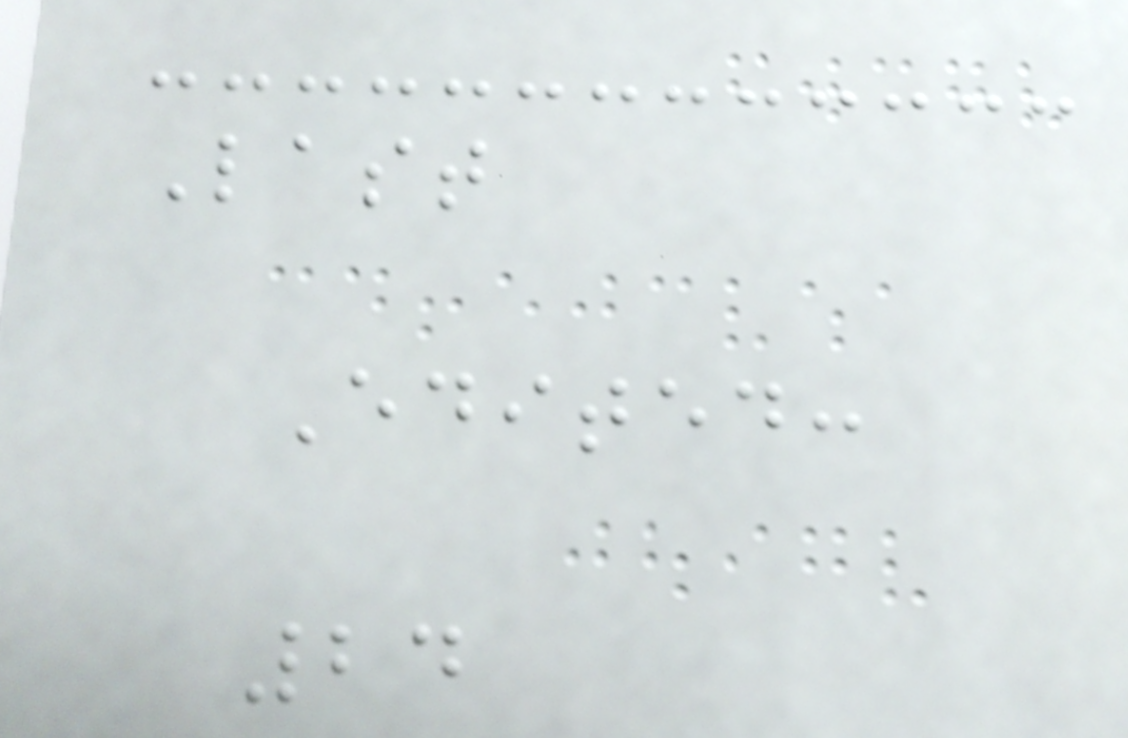Last
Edited:
24
